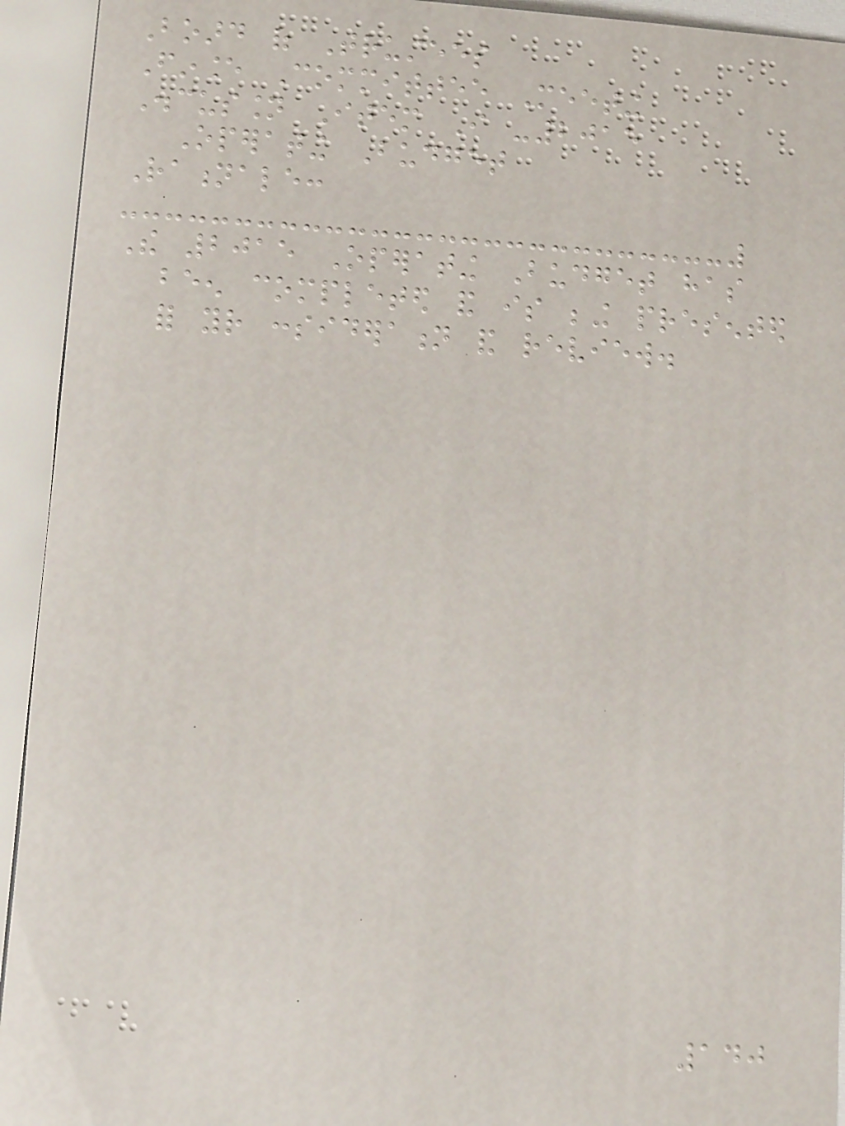Board of Trustees
Finance Committee Meeting
Discussion Item I -2015
Operating Budget
Rationale:
The 2015 Operating Budget has
been completed and is being presented
for your consideration and review.
140
